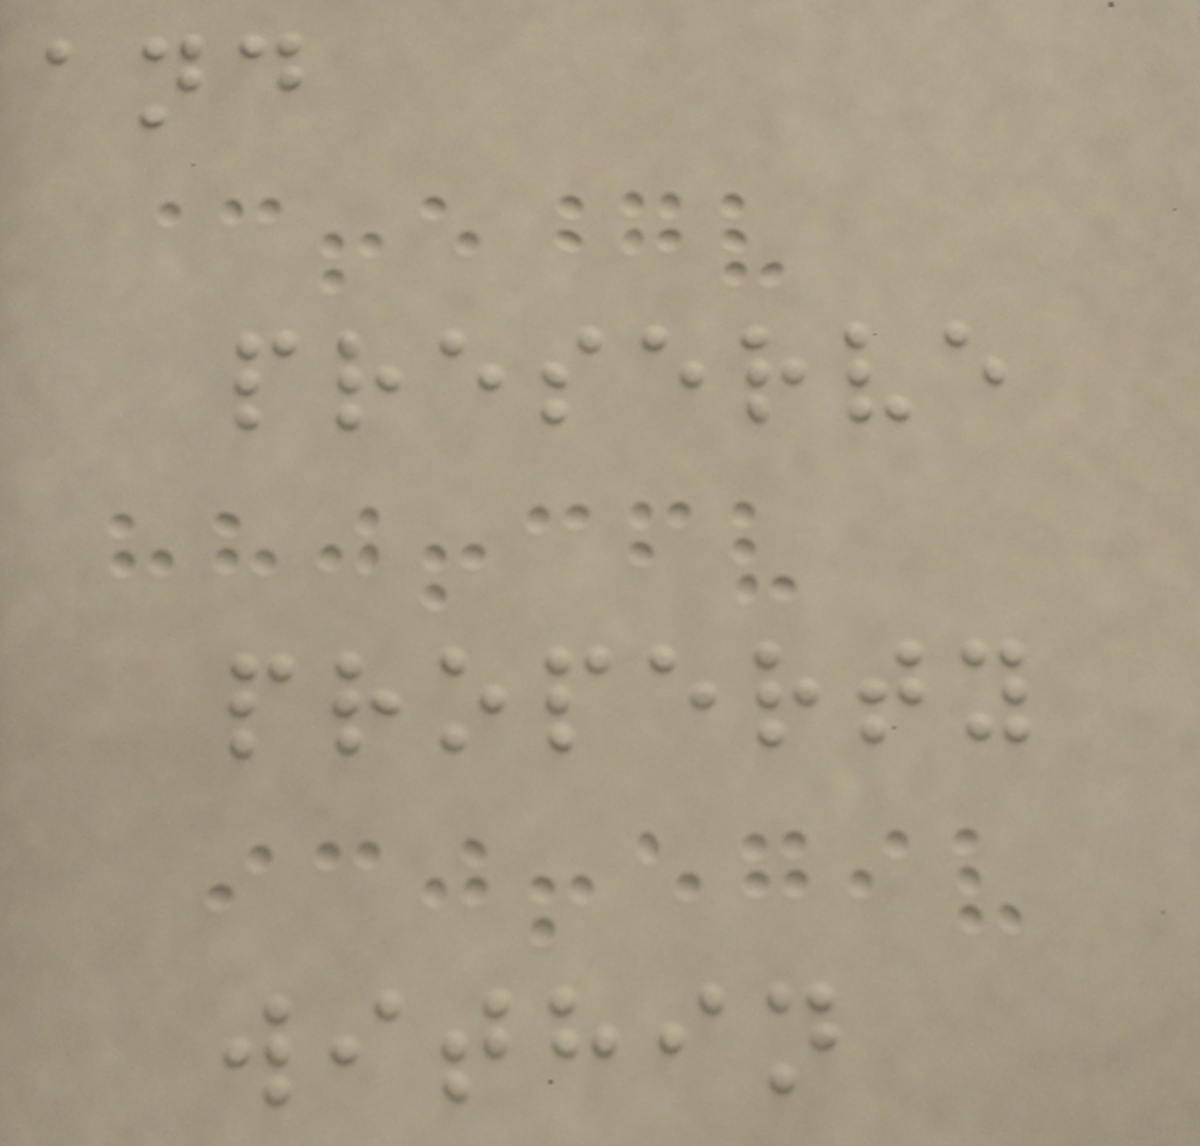and
preserve
property
within
